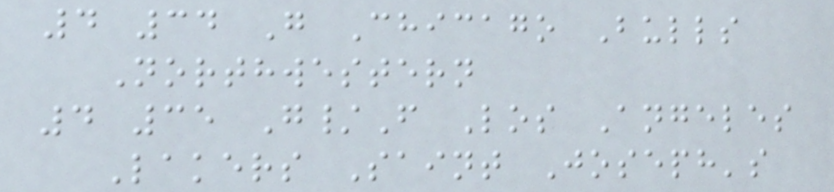4 34 G Chicago Bulls
Northwestern
4 35 G/F Los Angeles
Lakers Saint Joseph's
